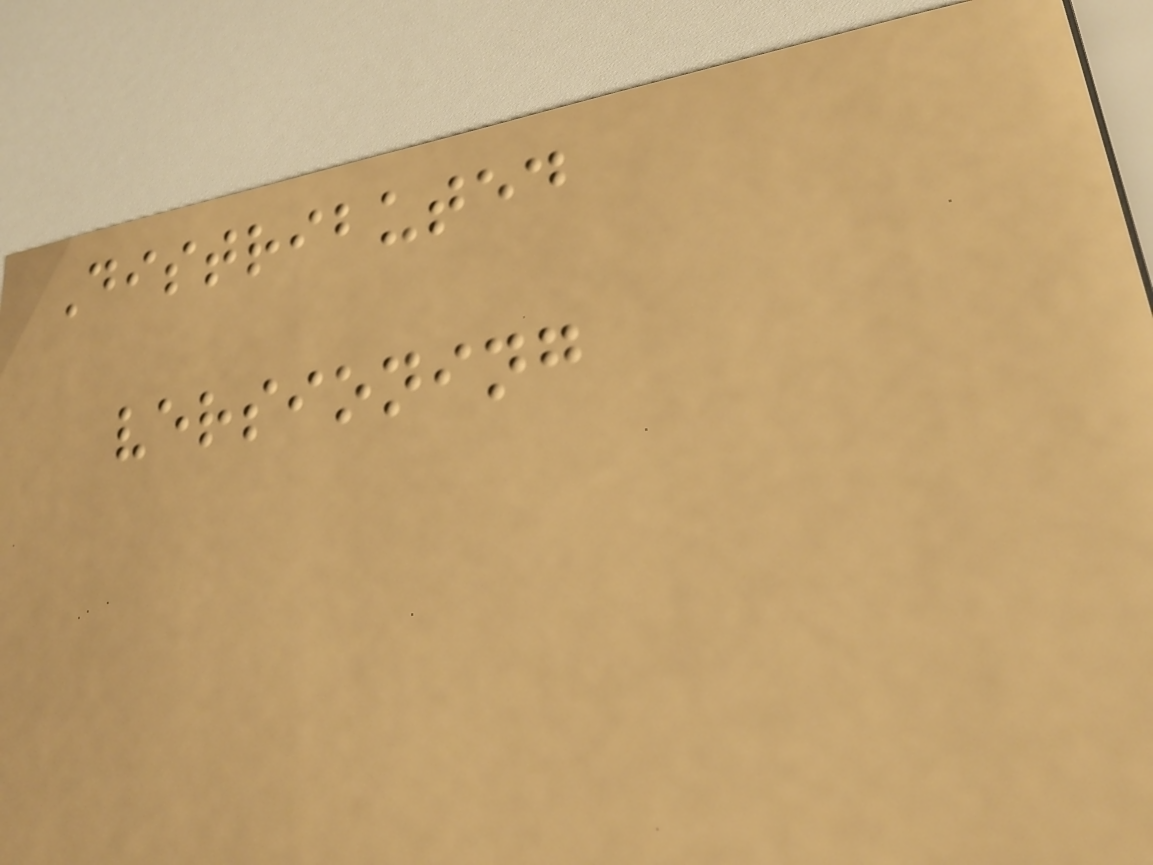Distributed
versioning
